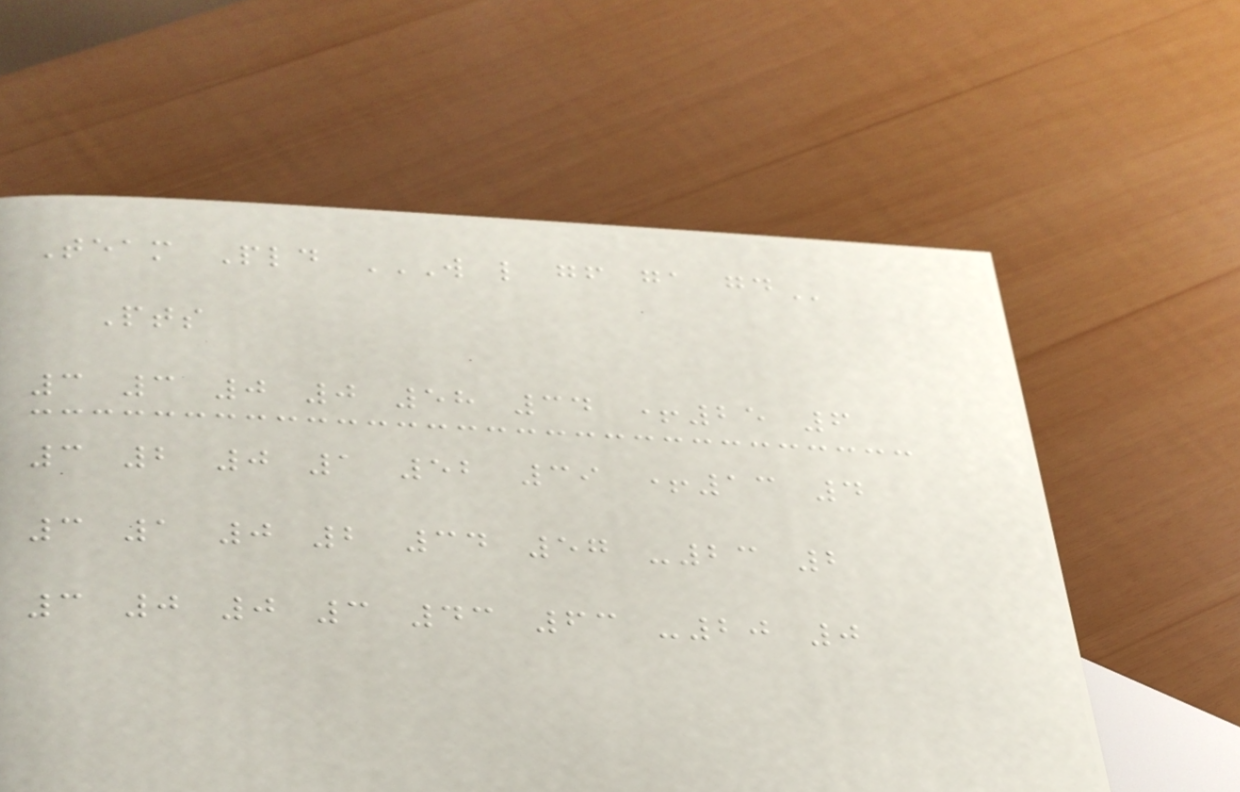Team Pld W L GF GA GD
Pts
3 3 0 0 58 34 +25 6
3 2 0 1 52 39 +13 4
3 1 0 2 34 57 -23 2
3 0 0 3 43 63 -20 0
